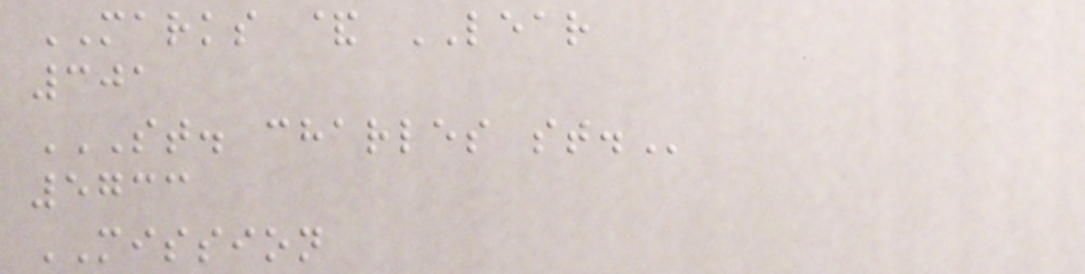MARKS & LEAR
301
ST. CHARLES ST.
5733
MISSION
